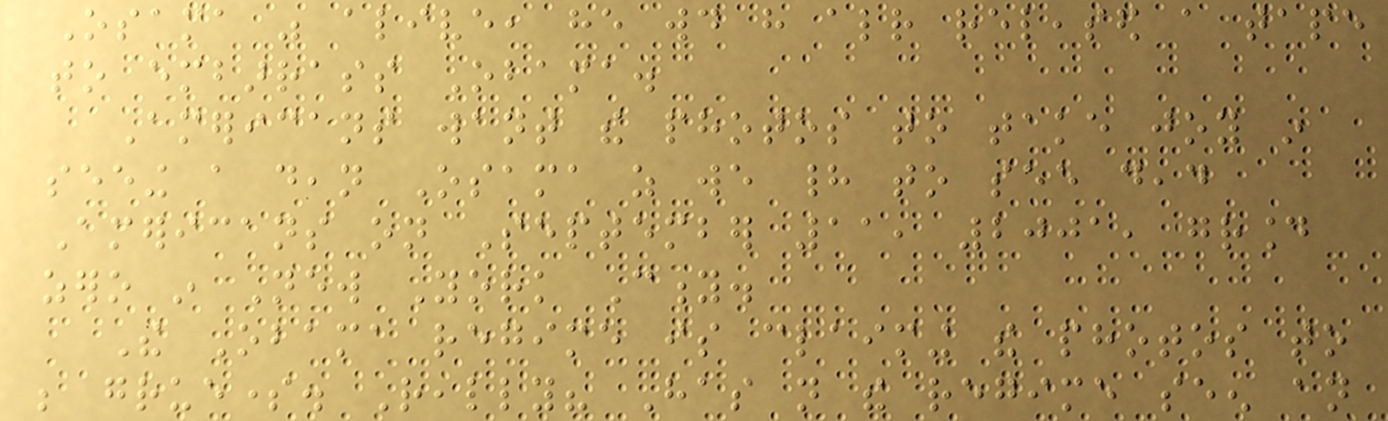Osama was alive, he would have already released a tape
to embarrass Obama.
Americans want the photos to take joy in
seeing a dean Osama as we had to see dead
Americans on September 11, 2001, ground
zero in New York City.
The Obama regime is claiming the photos to
be gruesome. Really? Has not the regime seen an
